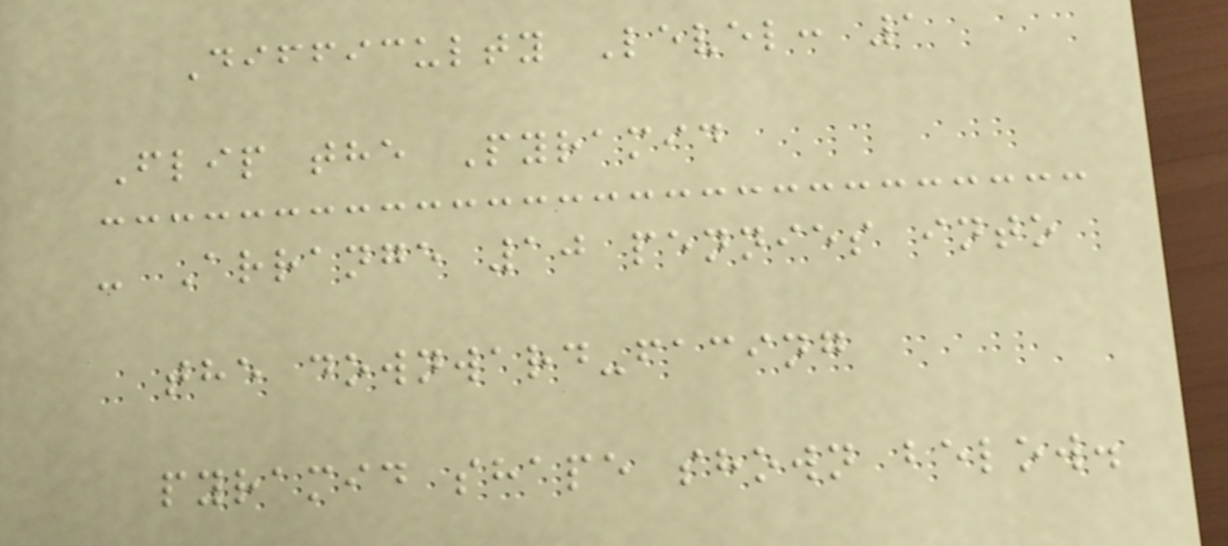Difficulty Level: 1
Flip the Pyramid
- Arrange 10 pennies into
the downward-facing
pyramid shape shown below.
